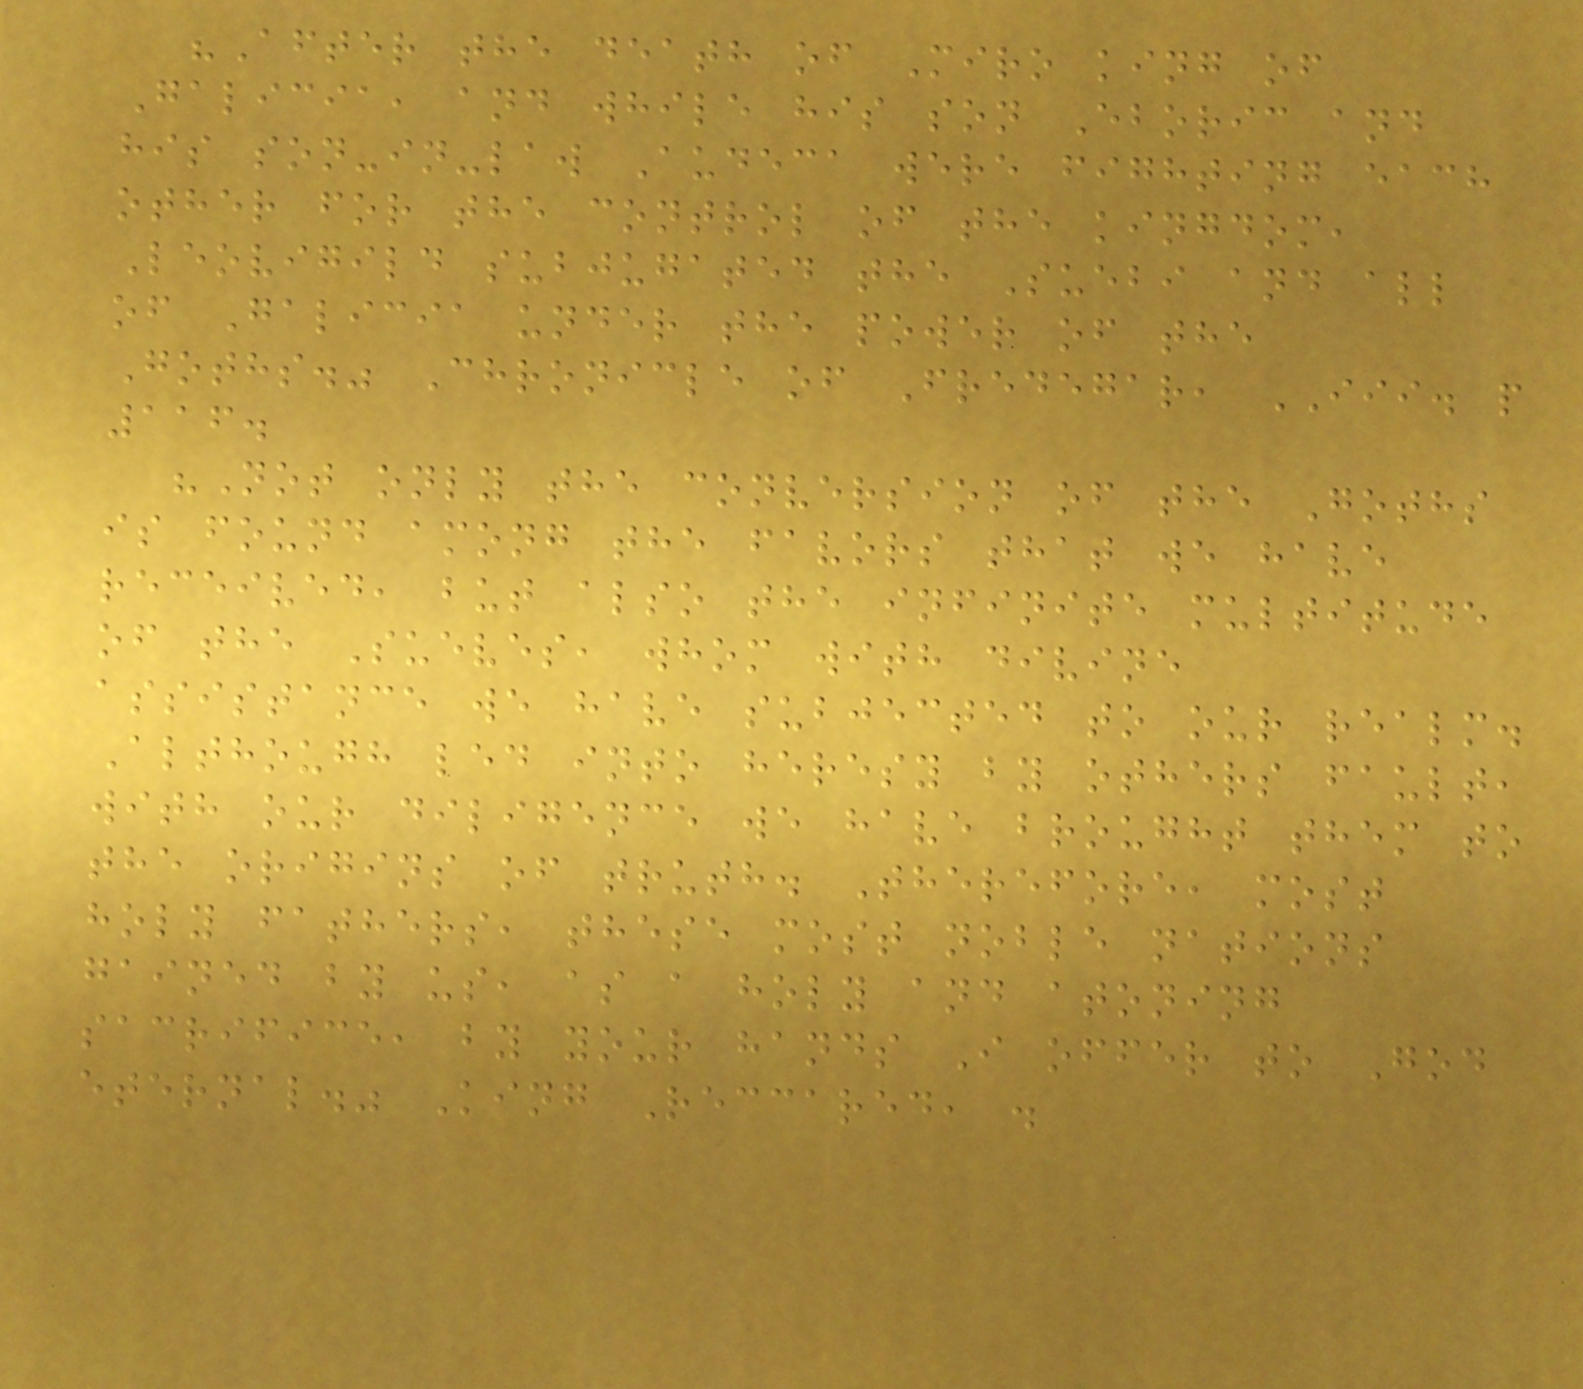"After the death of Miro king of
Galicia, and while his son Eboric and
his son-in-law Audeca were fighting each
other for the control of the kingdom,
Leovigild subjugated the Suebi and all
of Galicia under the power of the
Goths." Chronicle of Fredegar, III. p
116.
"Not only the conversion of the Goths
is found among the favors that we have
received, but also the infinite multitude
of the Sueves, whom with divine
assistance we have subjected to our realm.
Although led into heresy by others fault,
with our diligence we have brought them to
the origins of truth. Therefore, most
holy fathers, these most noble nations
gained by us, as a holy and atoning
sacrifice, by your hands I offer to God
eternal." King Reccared, .
